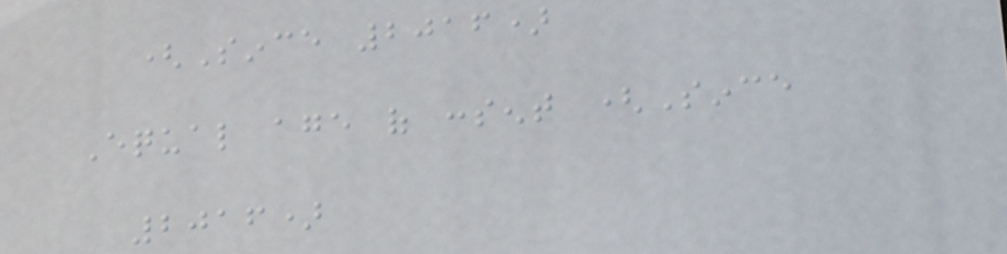(Since 2016)
Equal age of consent (Since
2016)
